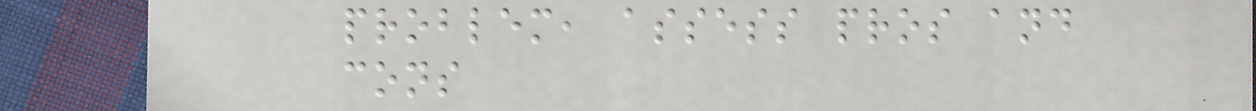problem, assess pros and
cons
